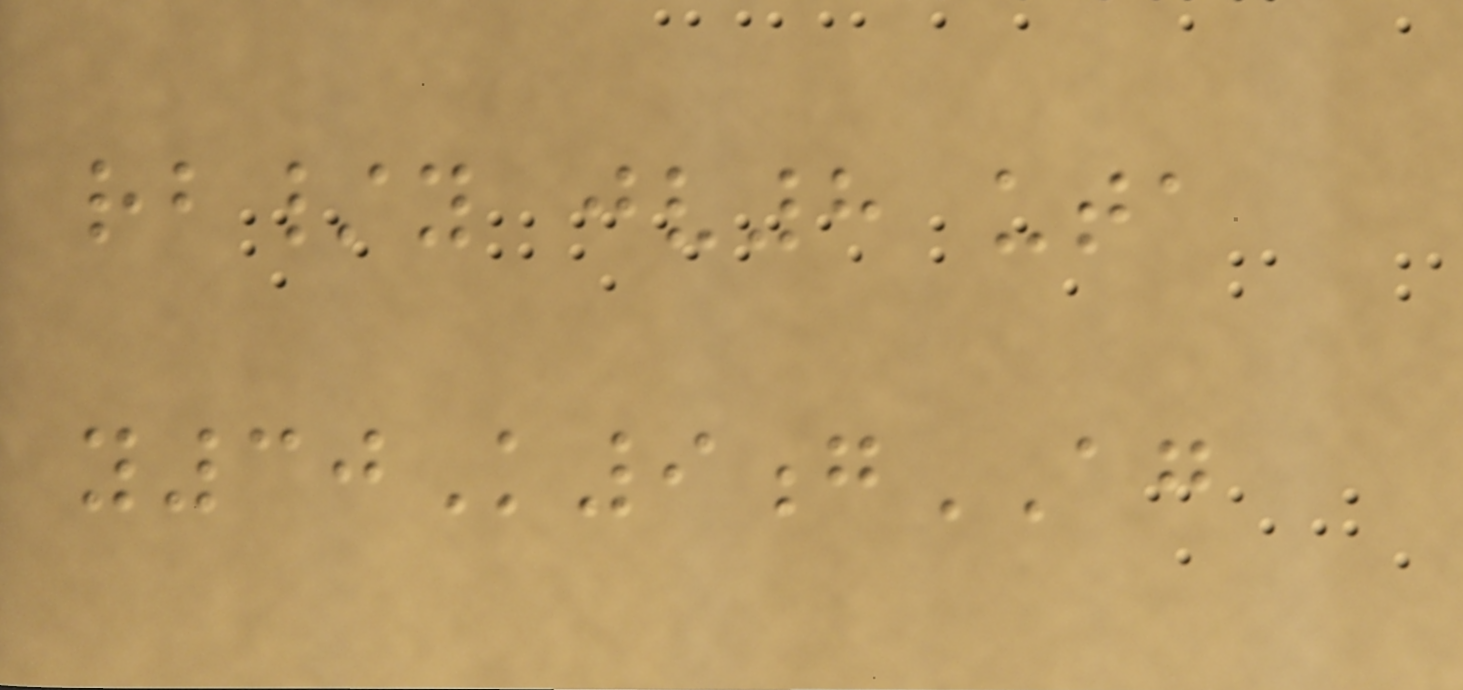rb/y jv8 uta
y30K9gAG
